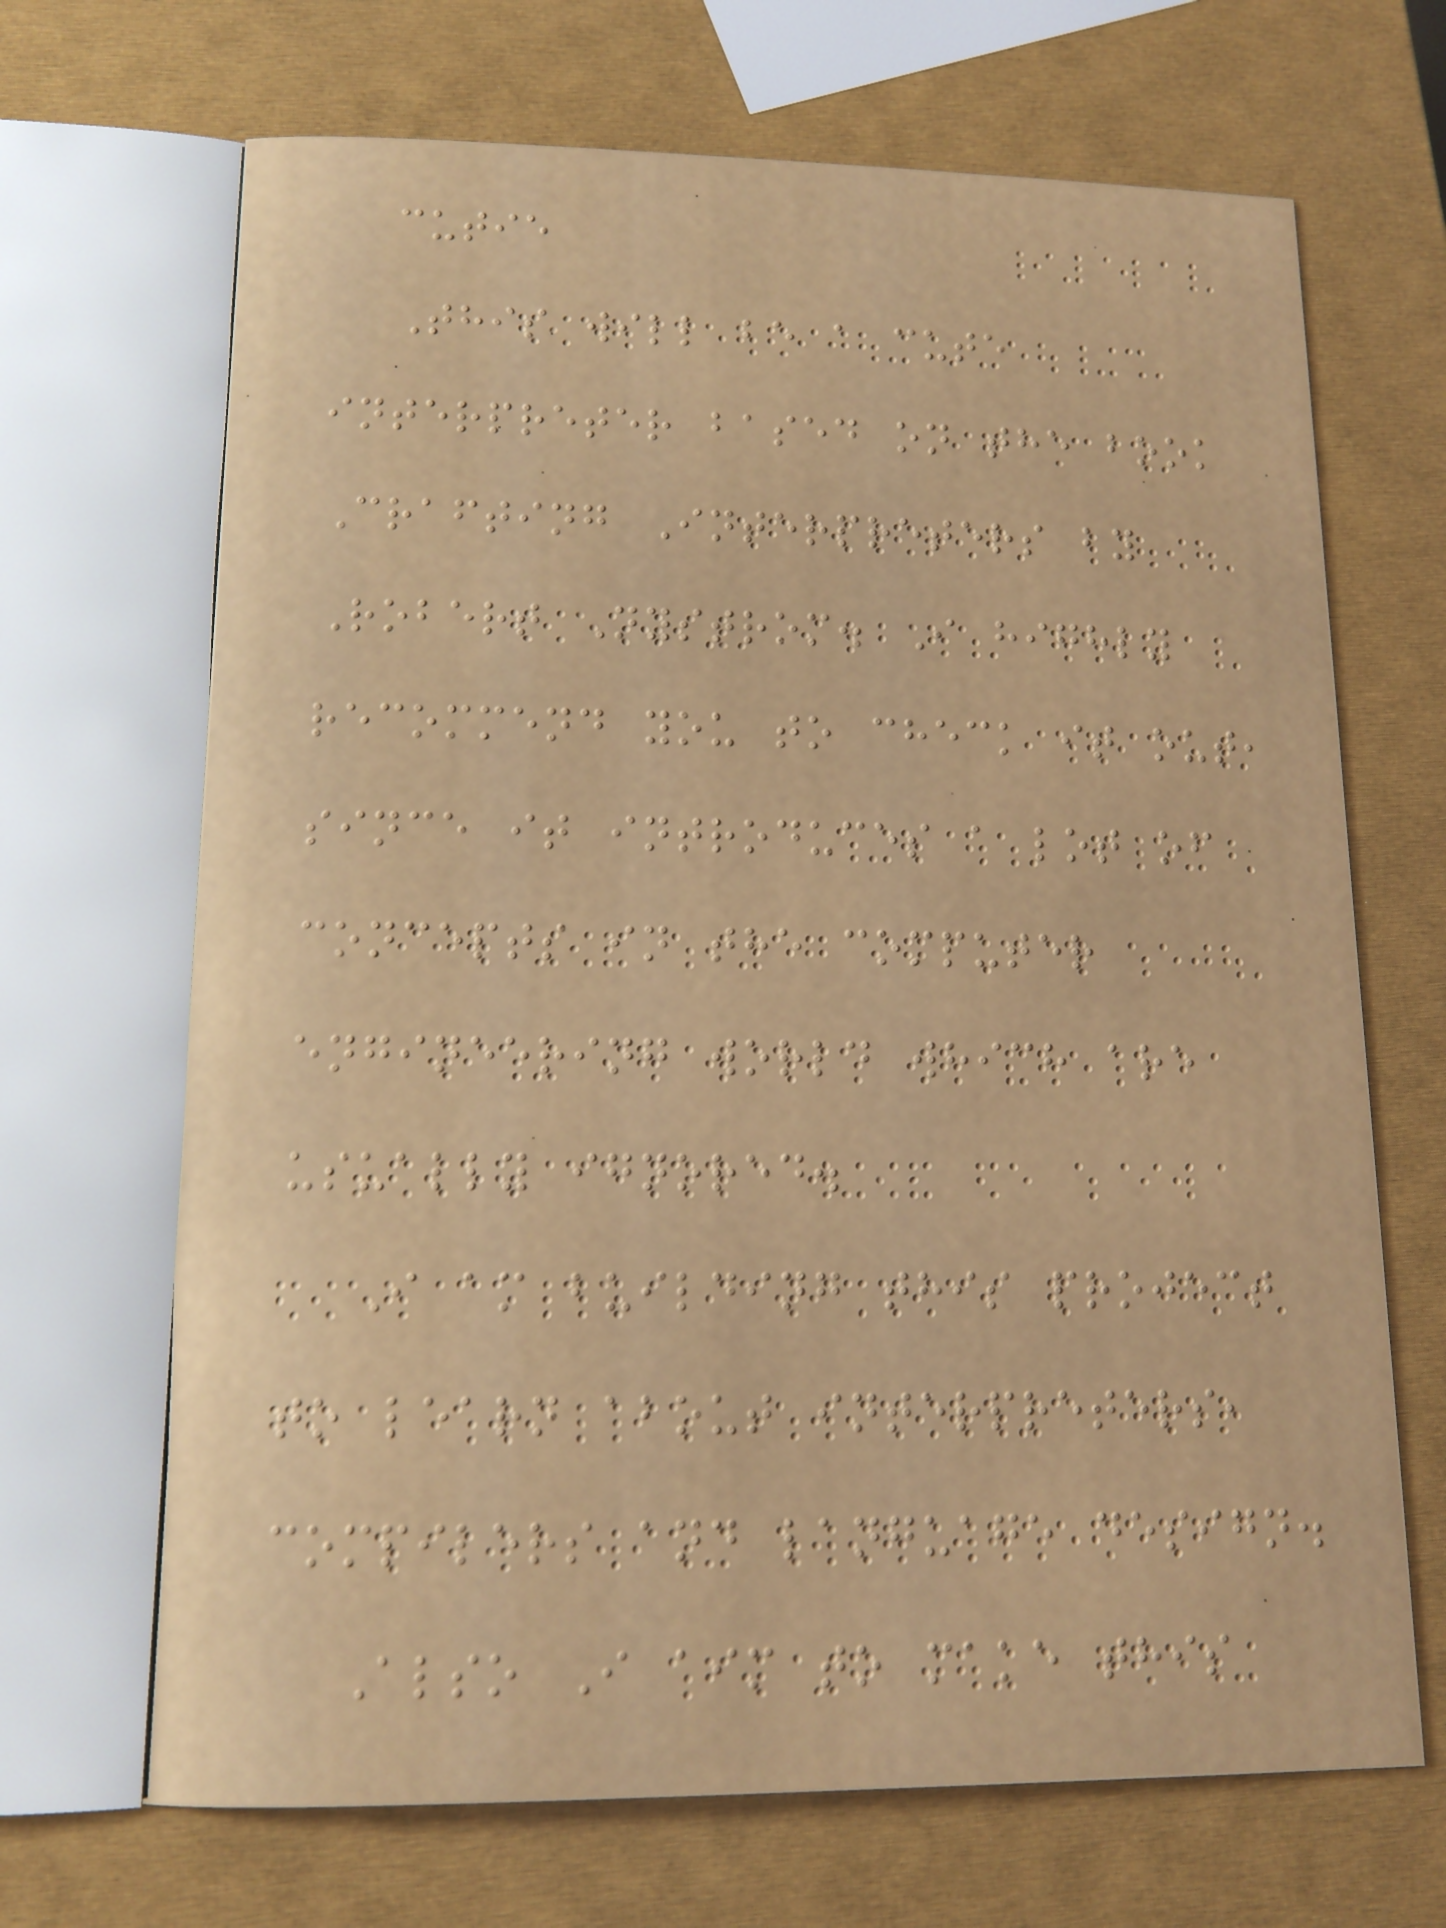cutie
This will be a cute
interpreter based on the book
Crafting Interpreters by
Robert Nystrom. I highly
recommend you to check it out,
since it introduces a lot of
concepts in the computer
engineering world which are
usually ignored.
I am building this project
to learn about interpreters,
compilers and language design.
Also I aim to make this
